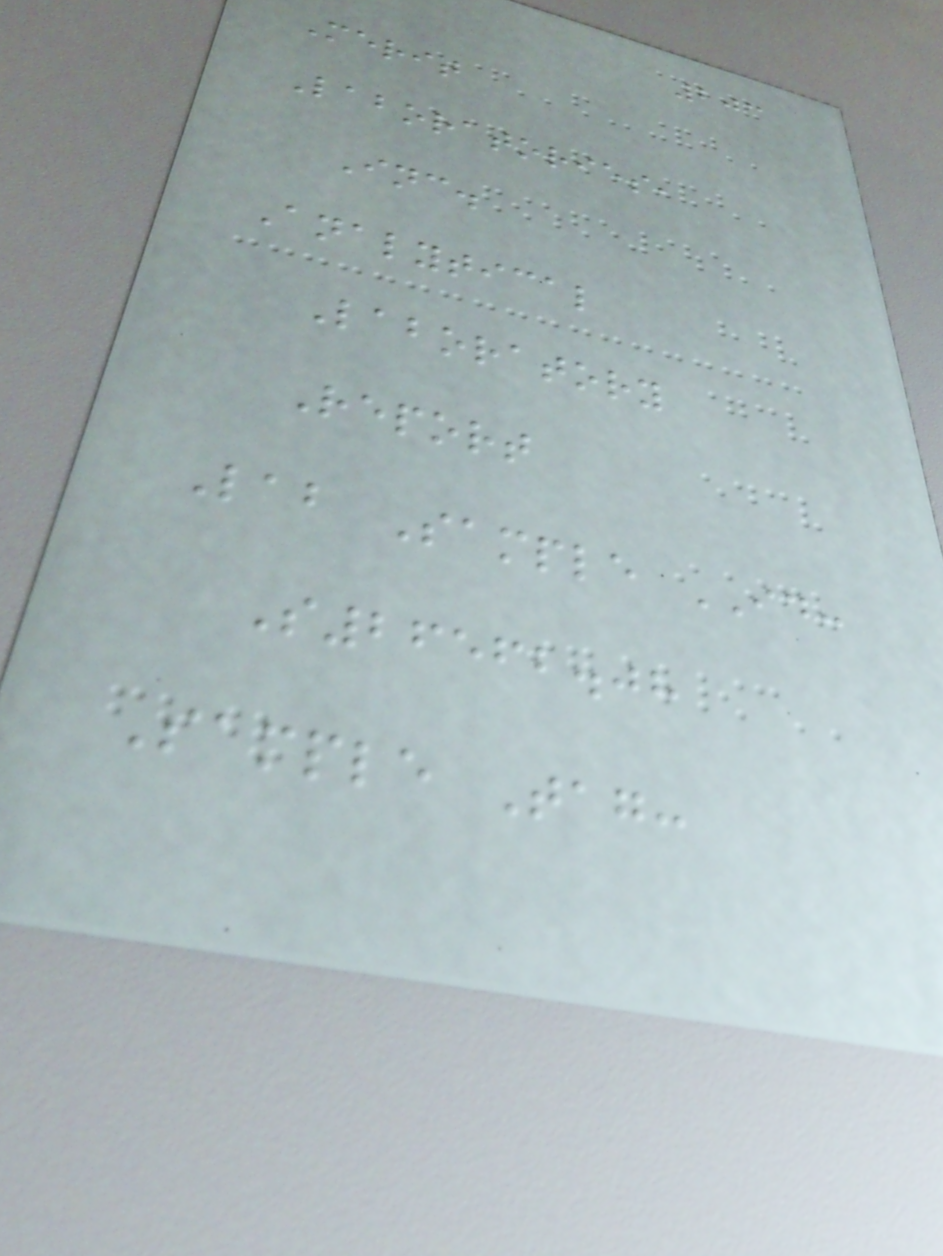203
Merit
Laboratories,
Inc.
Analytical
Laboratory
Report
Lab Sample ID:
S26562.08
Sample Tag:
